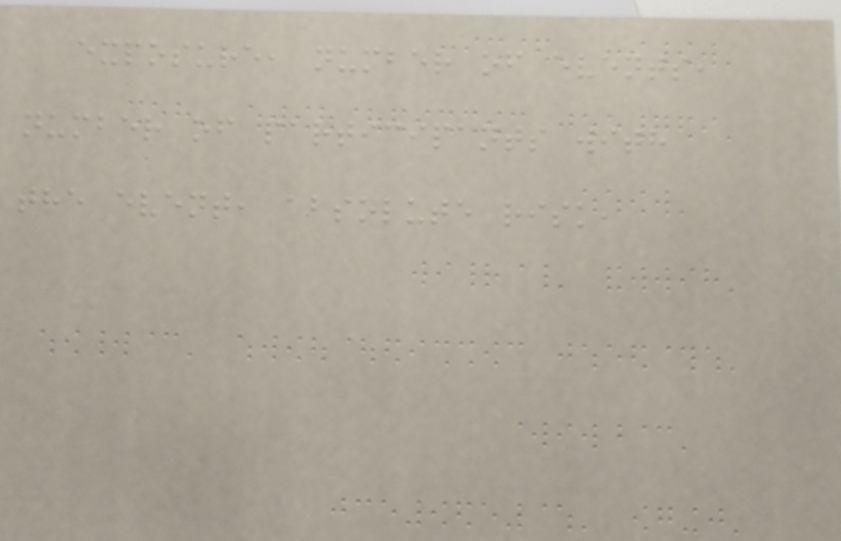exposure, number of events,
number of participants with
the event, absolute risk,
